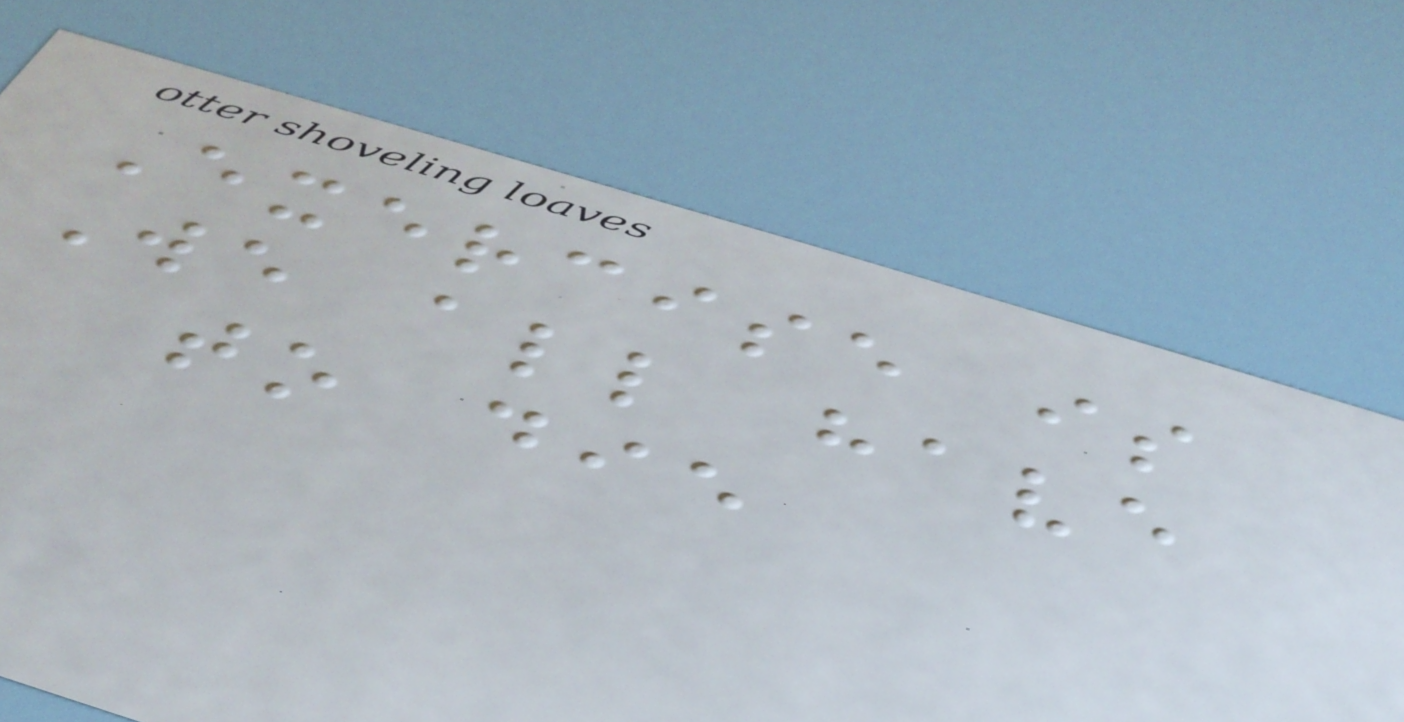Exercise is
We all have
to die
